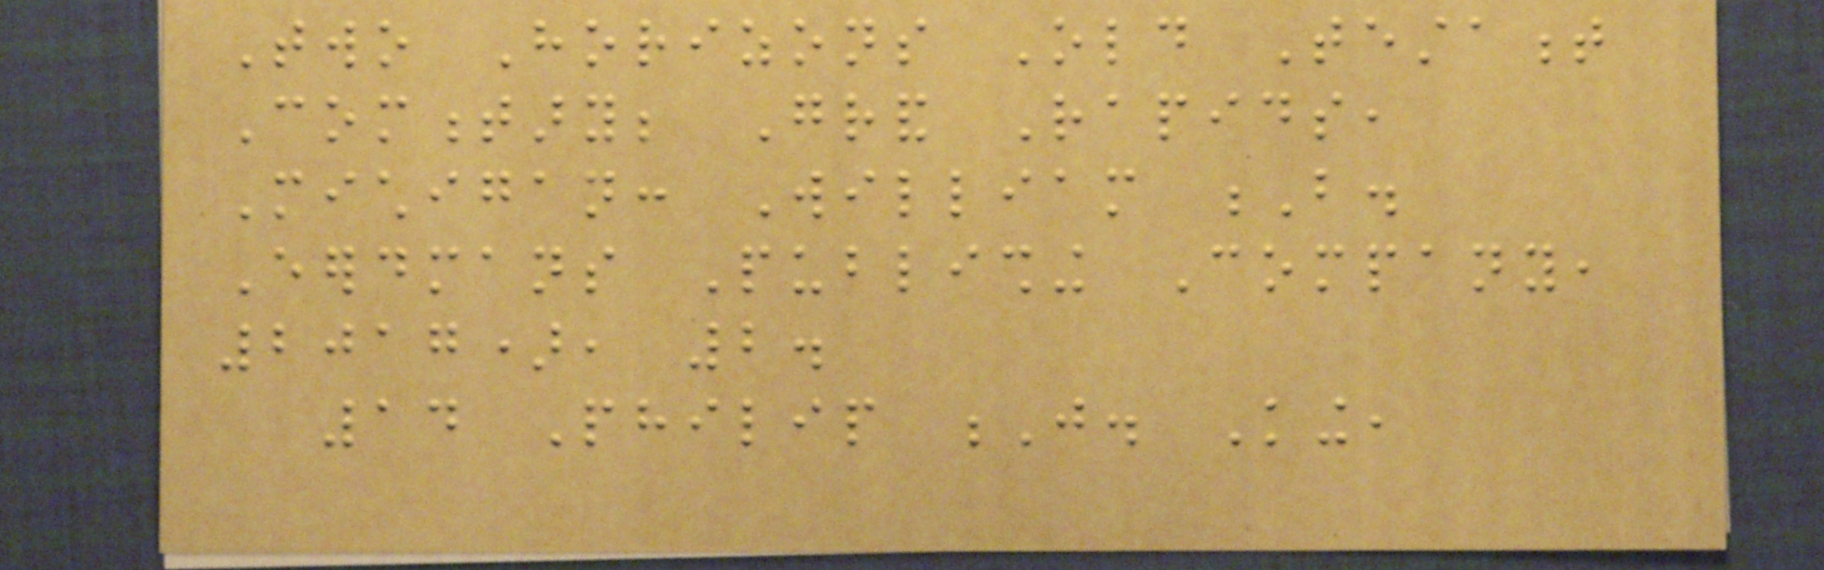Two Horizons Old Testament
Commentary; Grand Rapids,
Michigan: William B.
Eerdmans Publishing Company,
2017), 2.
14 Philip J. King,
